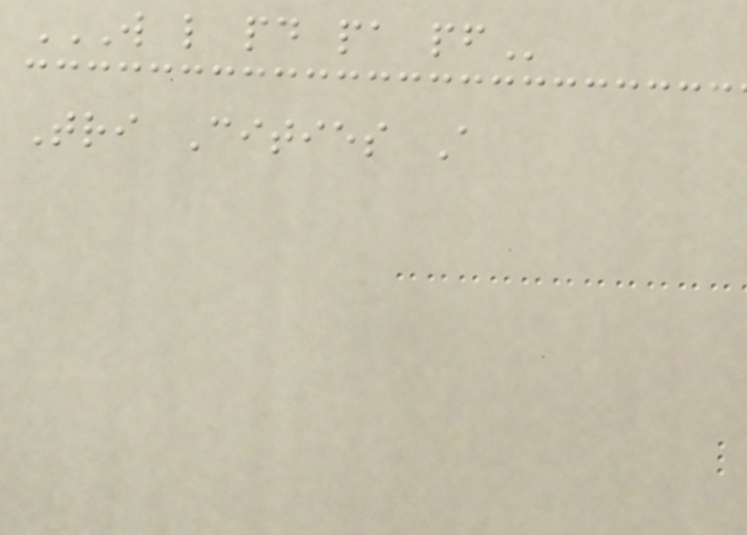W L PD PA PF
Tri Cities A
